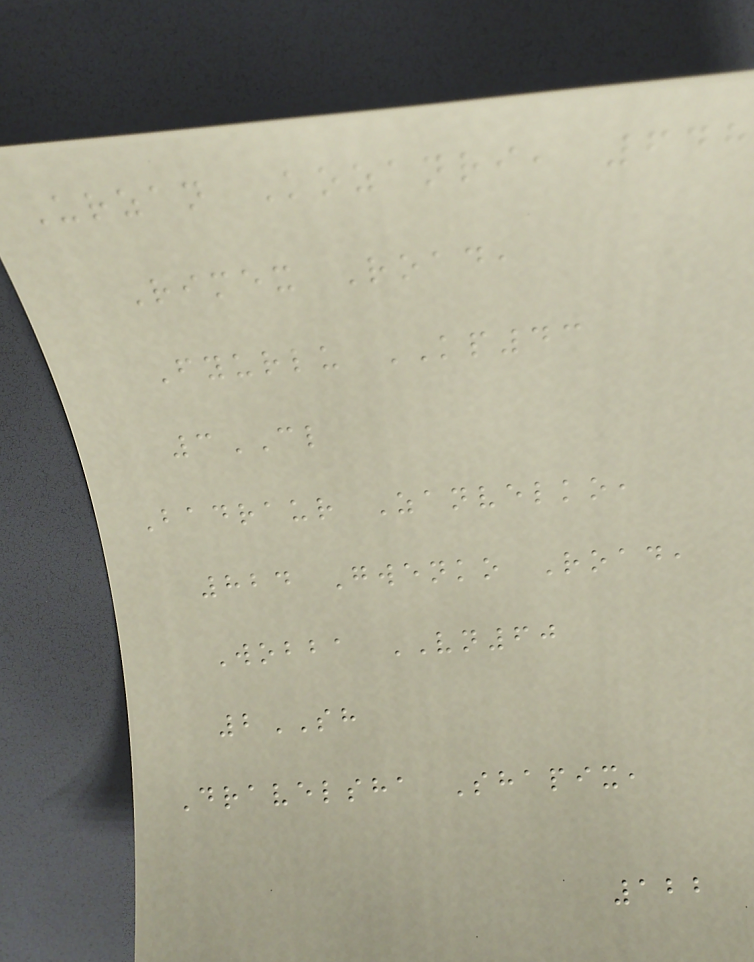Urzan Kozanri, 648
Rimex Road,
Fyurlu KP43
3CL
Badraur Zanvelko,
824 Gwenko Road,
Wobba VN60
2SH
Dravelsha Shapix,
122
